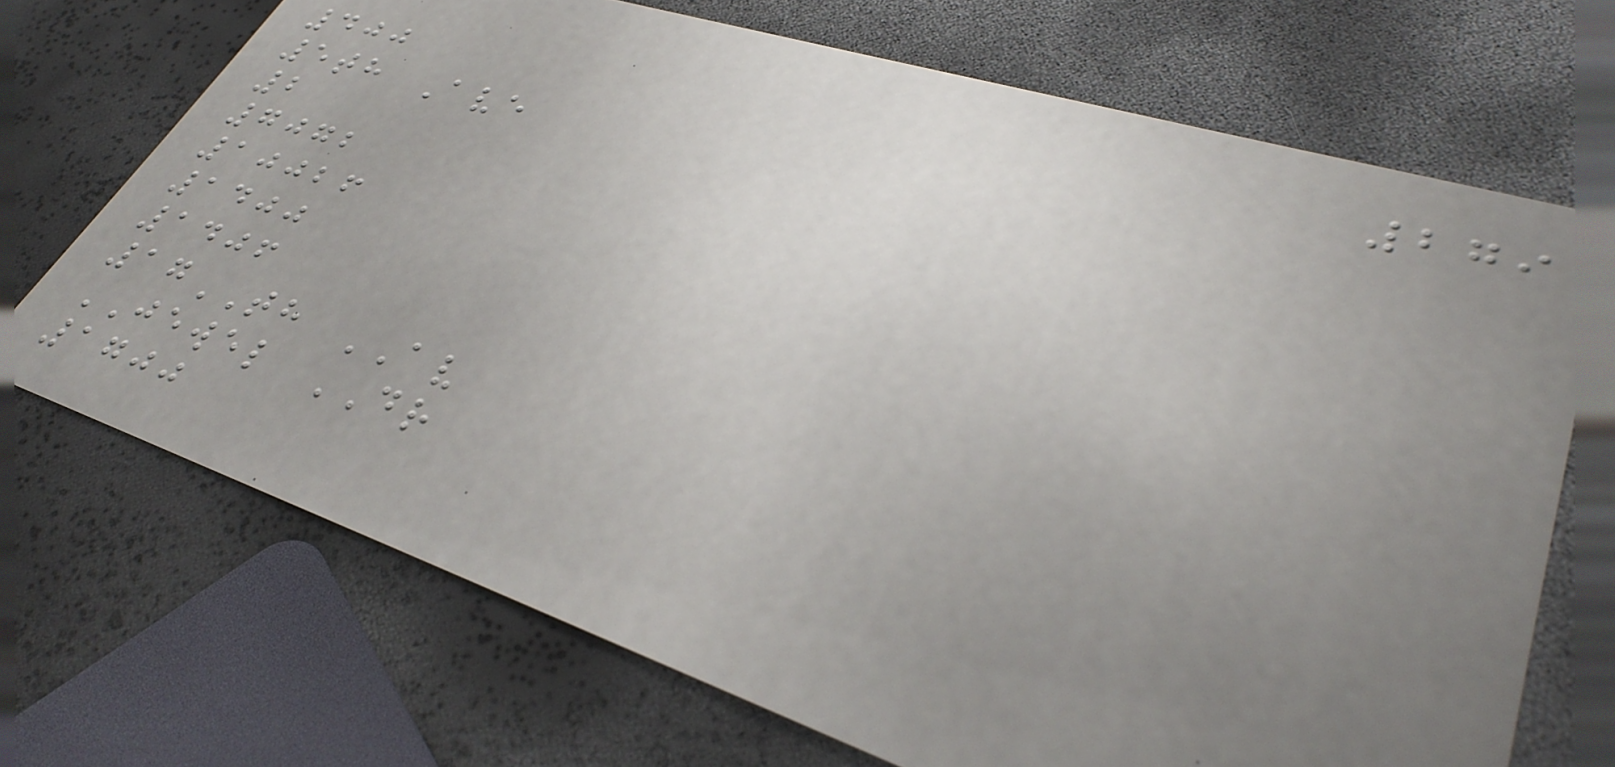279
400
5th Ave
2
7072
10026
1400
1406
17TH AV
JEWEL DR
1700
